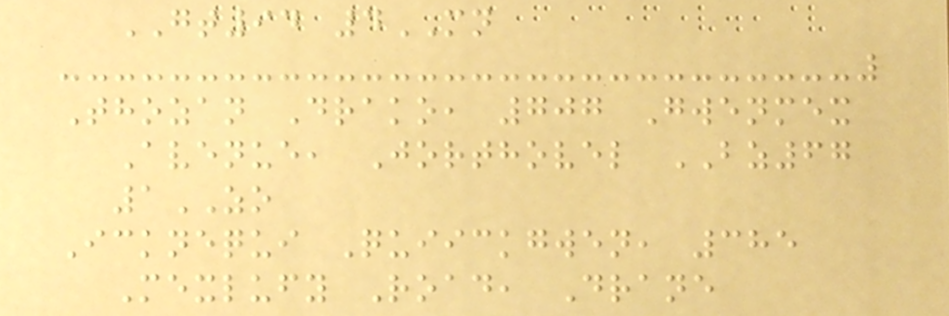GT94 4MN
Thozan Drako, 707 Gwenmex
Avenue, Jorthovel BZ67
1ZO
Icknequi Quiickgwen, 385
Mexlufy Road, Drane
